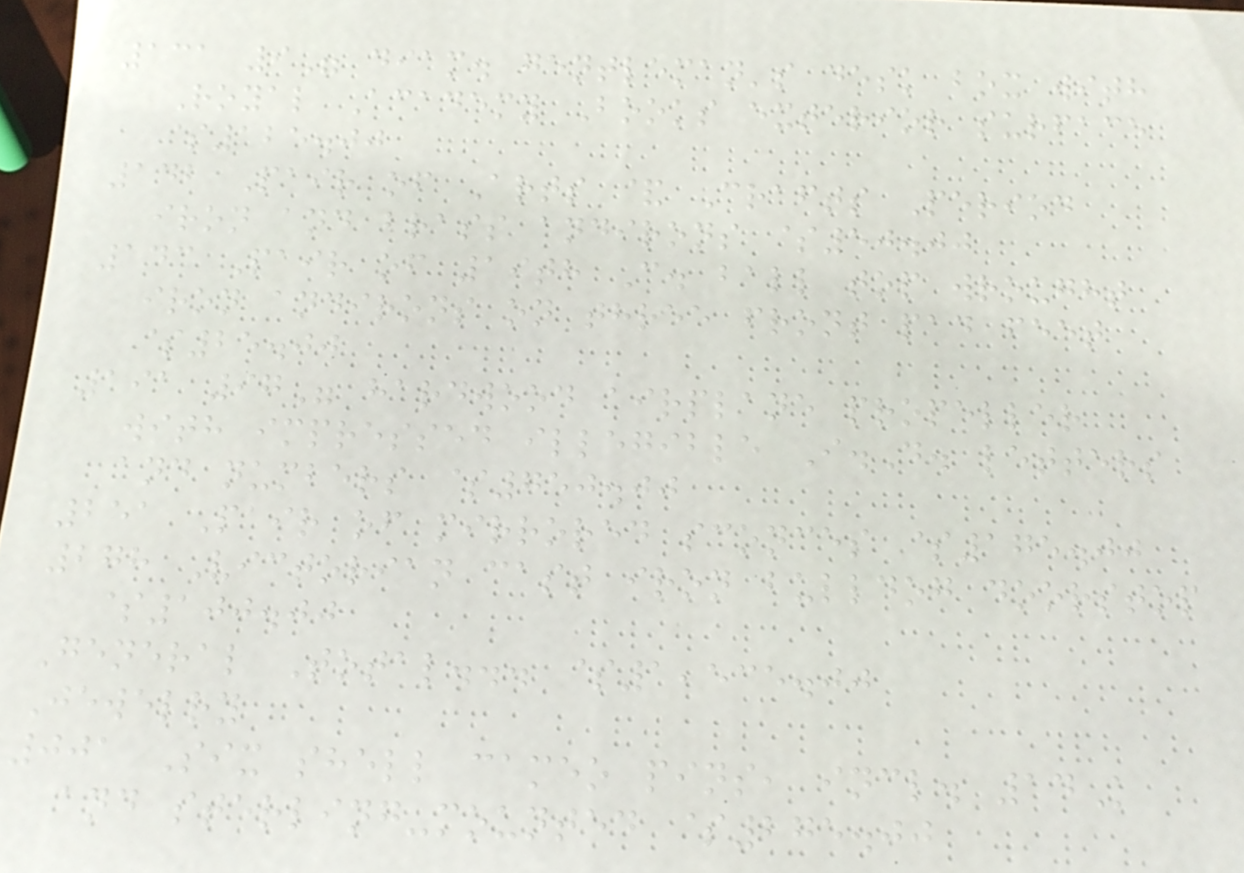131 9" diam. gentleman's desk box with
Royal Academy Books exterior surface
$125.00
142 Pair of Arts & Crafts Period
iron and brass andirons $50.00
143 Pair of 19th C. ball top wrought
iron andirons on three front pad feet
$25.00
191 97" hardwood airplane propeller
with impressed illegible I.D. letters
and numbers $750.00
251 Pair of mirrored sconces $175.00
278 Victorian cast iron bulldog doorstop
$100.00
General Total... $1,535.00
Jewelry
001 Six shell cameo pins, incl. 14K
and sterling-mounted $275.00
